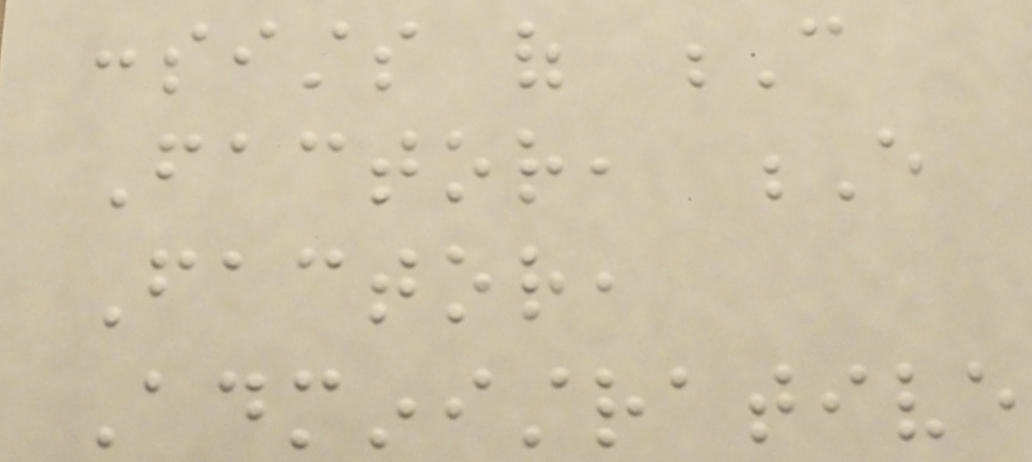consists of C
Factor, E
Factor,
Administrative
